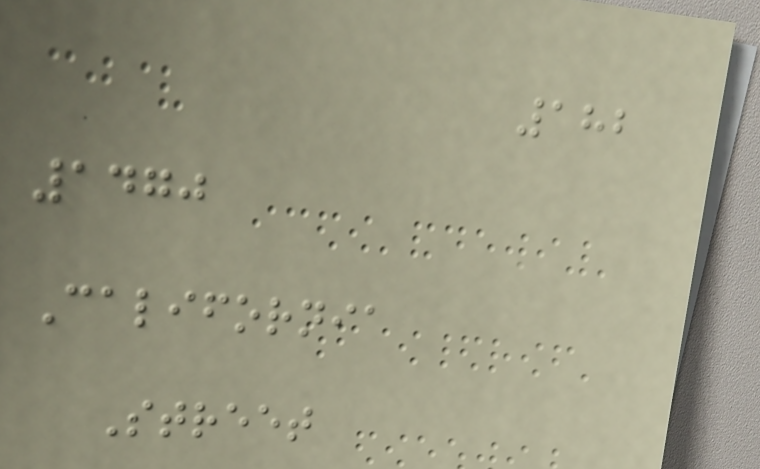182
1470
California
Street
